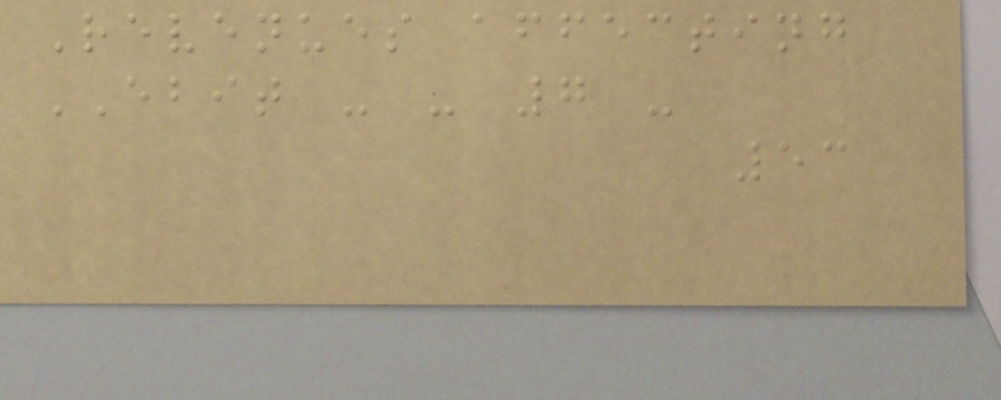Revenues affecting
EBIT - - 7 -
53
